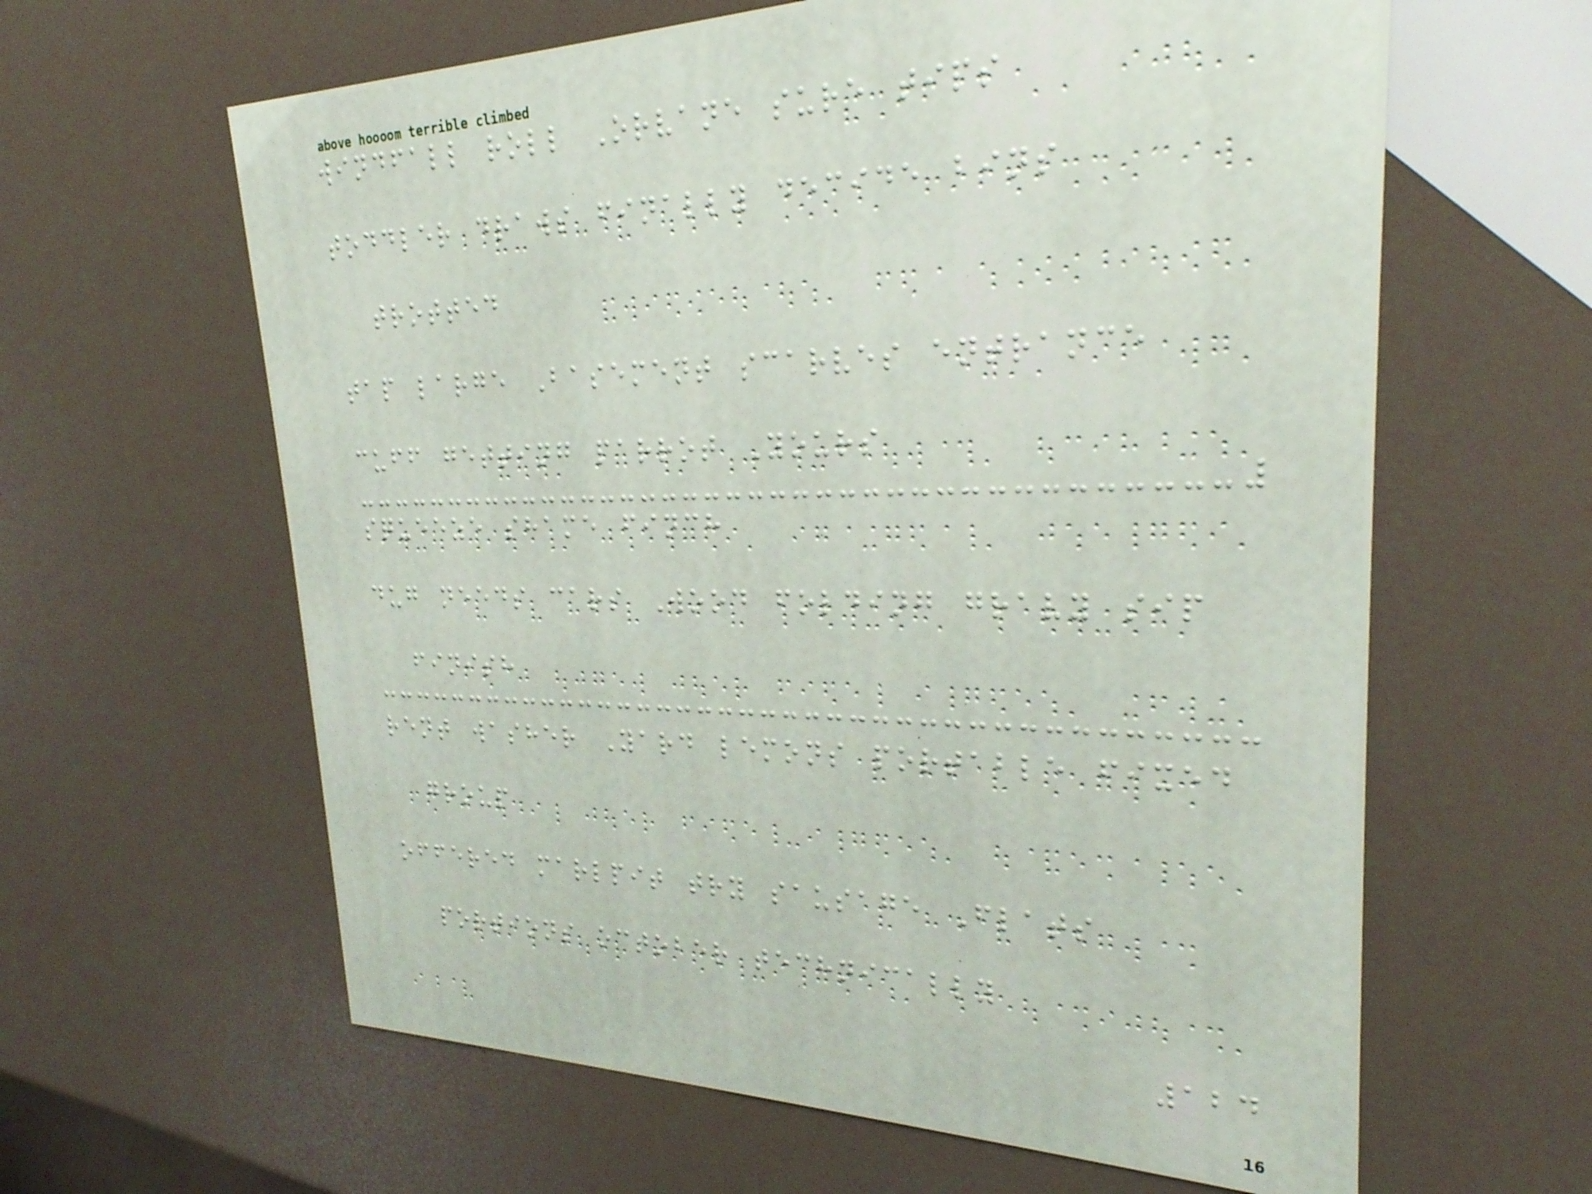windfall roll Orvane sure tips
toddler draws finally decide bins
trotted
tap large Basement scarves entrance
cuff getting parrot Yours
squeeze shame finch
dug needs cars Wood folding gravy sip
finish
rent washer Yard lemons portable fixed
group
offered marlpit try sausage Flats
portions october technically
124
